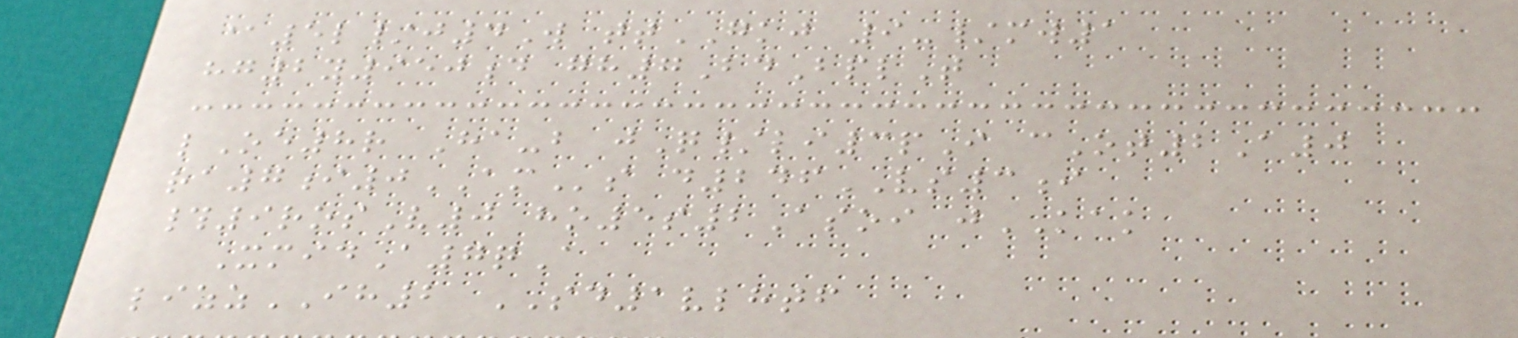@5l/j4W ttGKJ 9-/mw1
hg2y950d gh7BdBplT
lOe8r Ha-b jQ/li3pI cOt2A0
ra7i0AMs d246VS3i
#9rosV0 ho5s2Asoi jKAK
XmidA7qA
lizzIH2 SD1vlhtf
